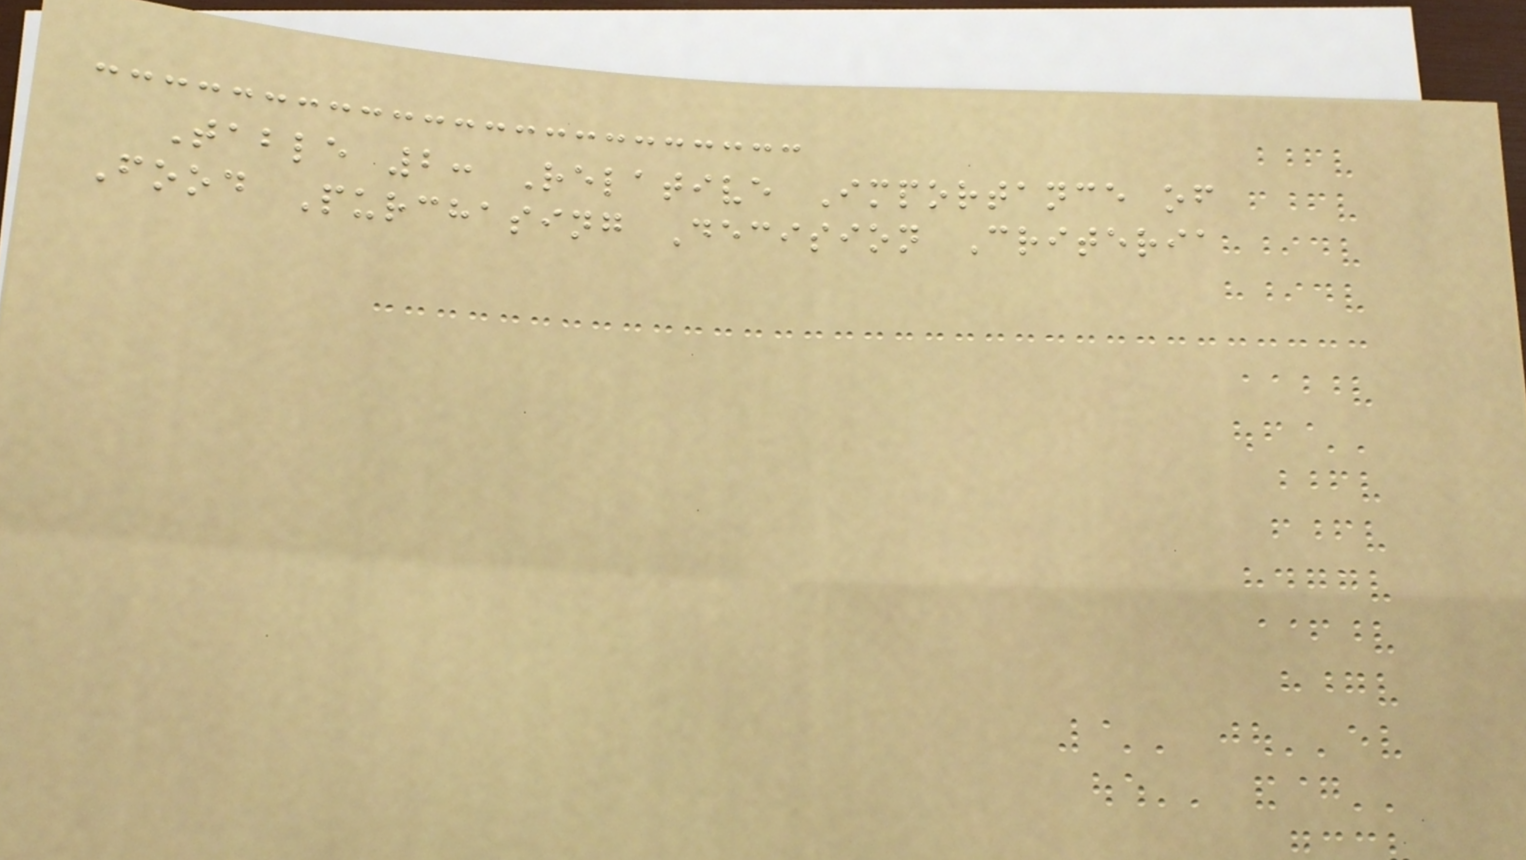Table 2: Relative Importance of
Food Purchasing Decision Criteria
